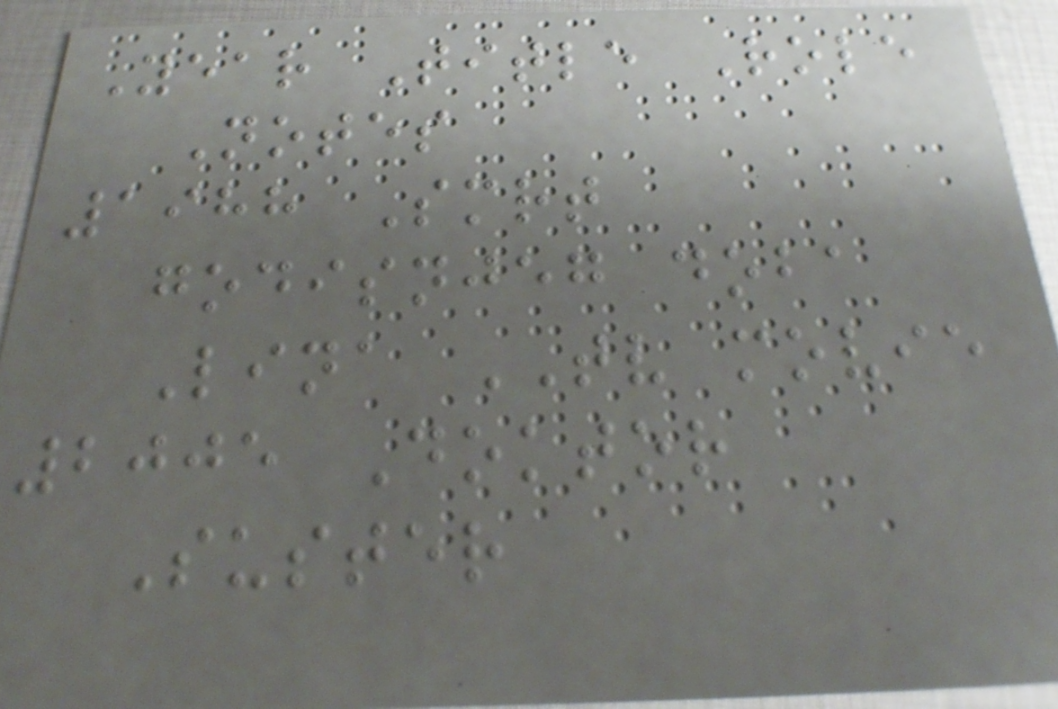Year Title Role
Notes
1988 Smrt
godisnjeg doba
Lina TV movie
2005 Doktor
Suster
